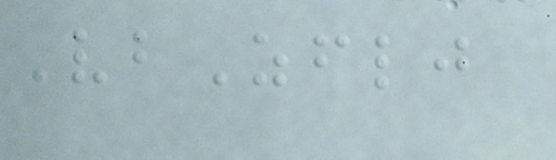VbZflj
